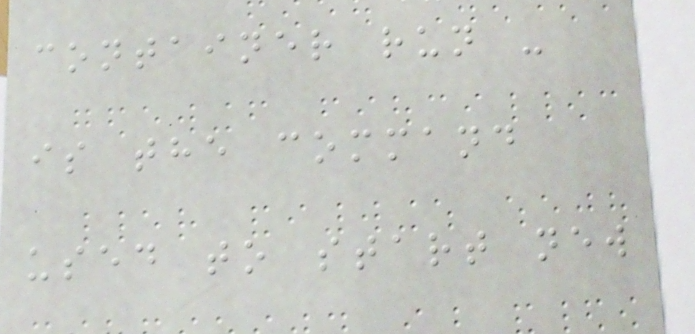container run -
is the command
used to start new
